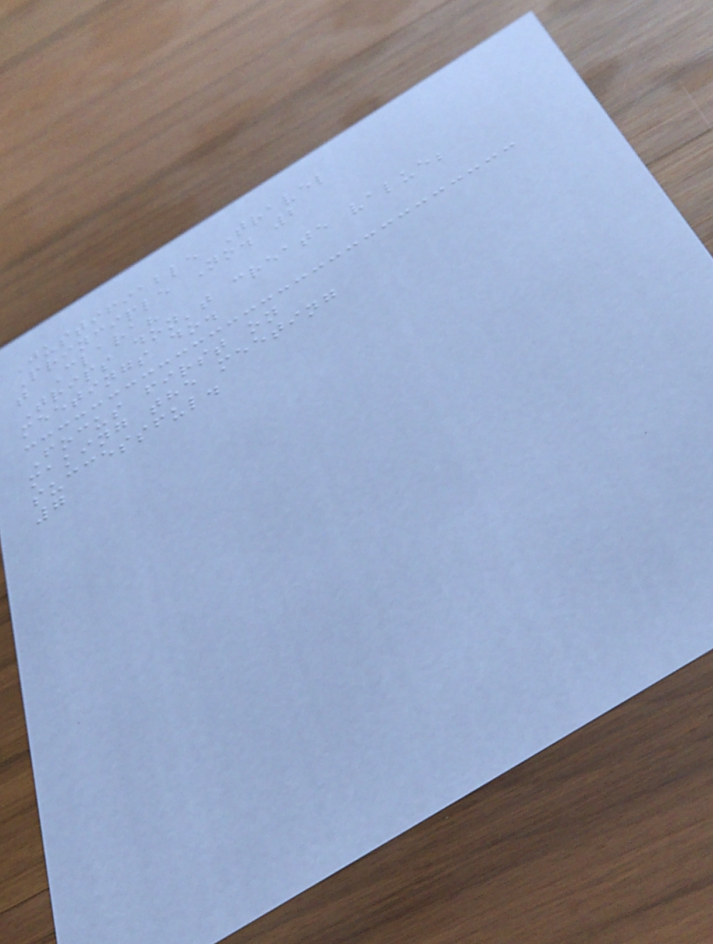Justifiable Travel
Principle No. 2
t Clara?
Trips don't create value;
meetings do.
Focus first on
making the meeting
successful.
7
